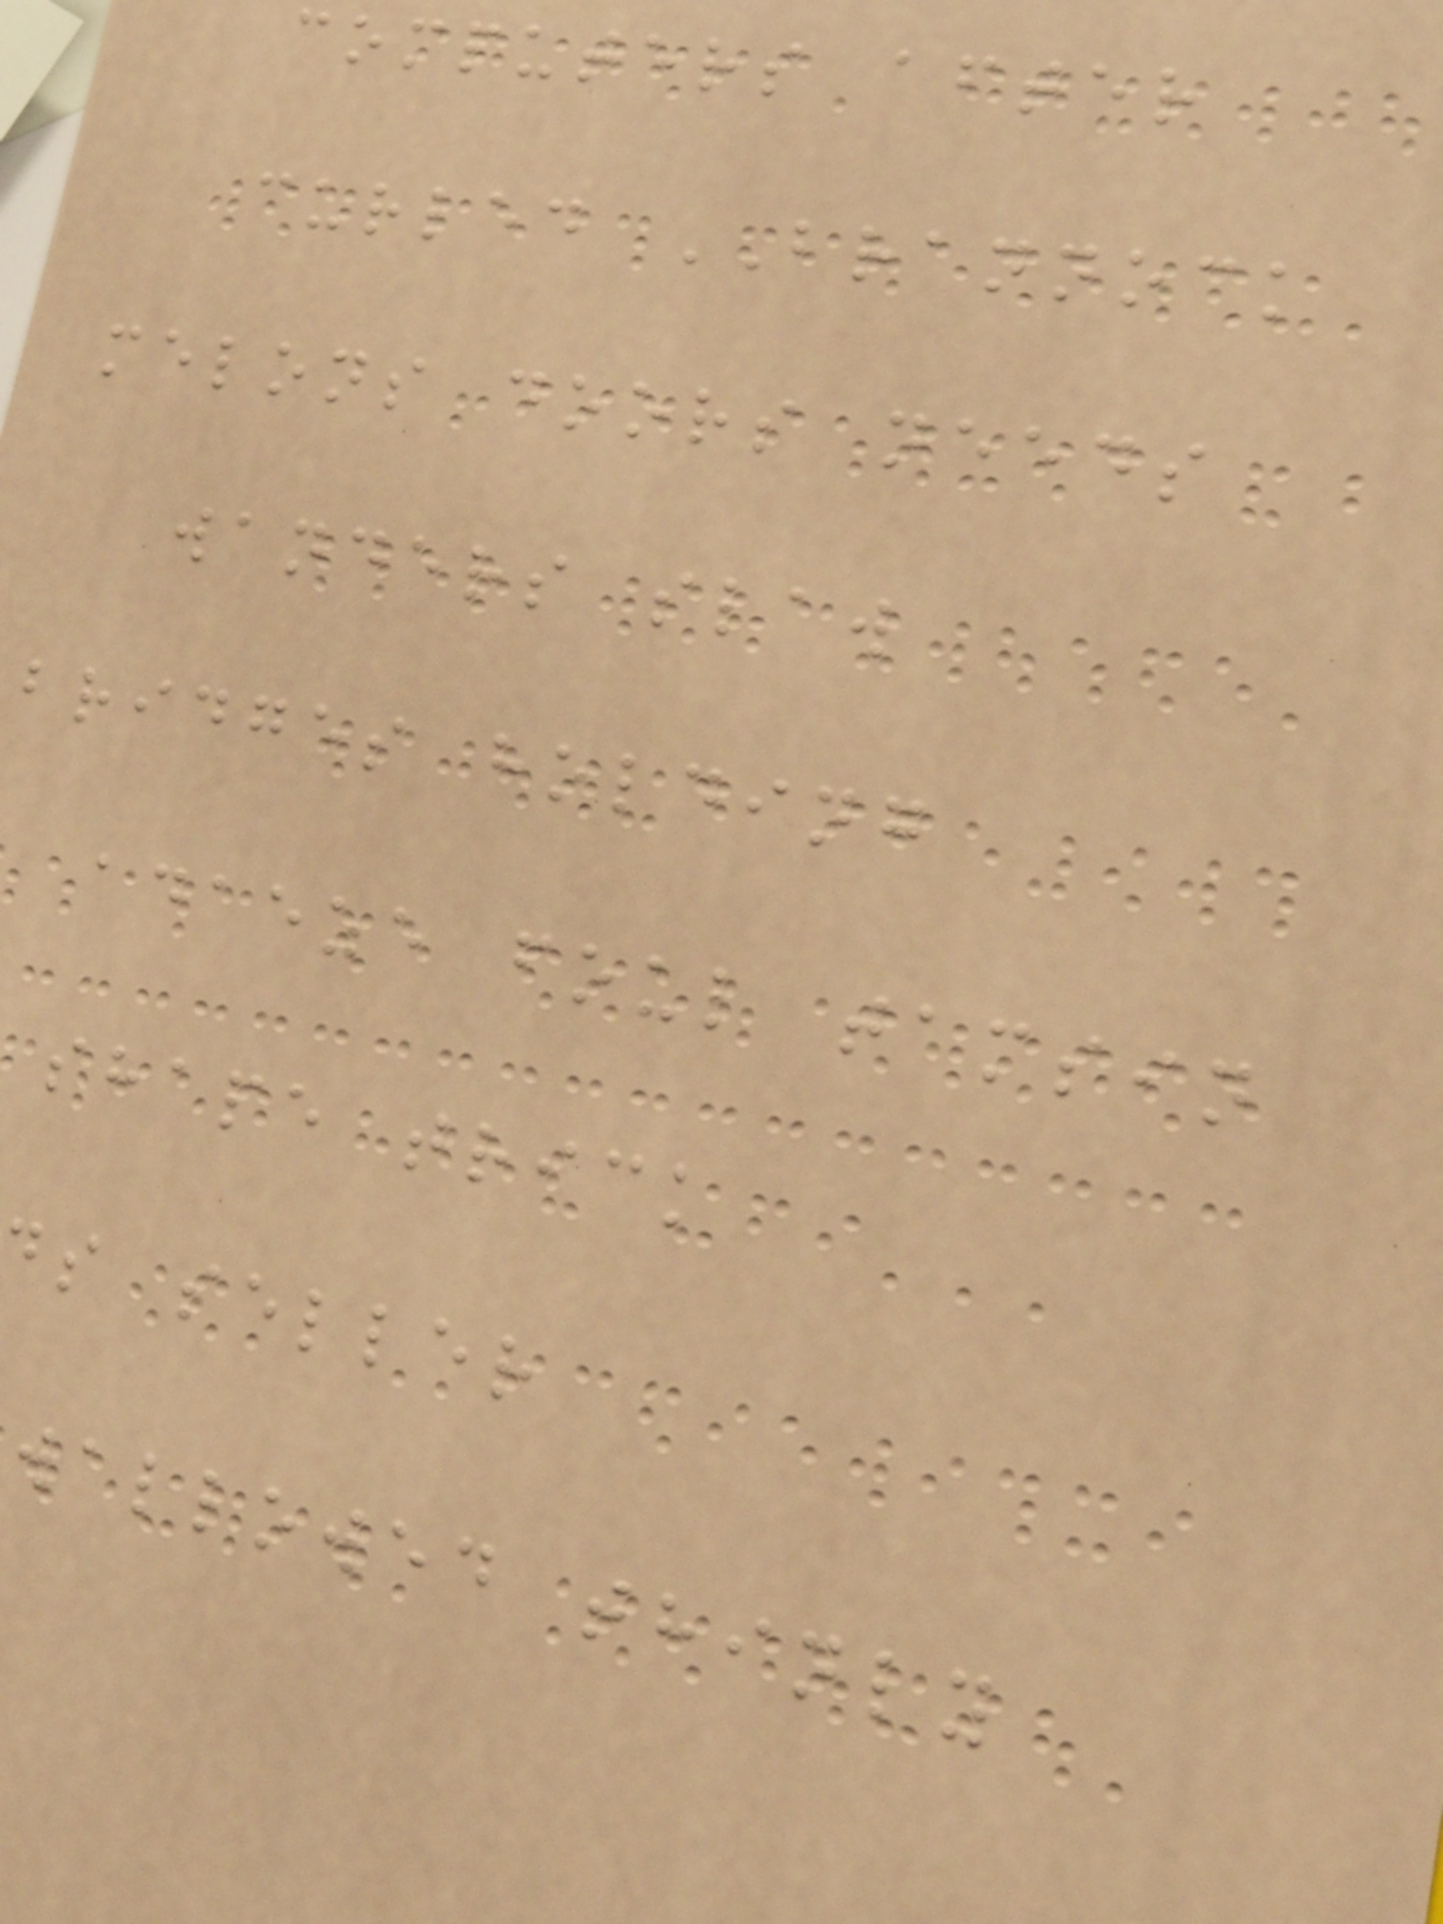computers after
curled BRANNOCK
melons doors needs
wanders slaw
bridges holding
adaeze foul tamsin
shape trick
s seller
wallowed thinly
